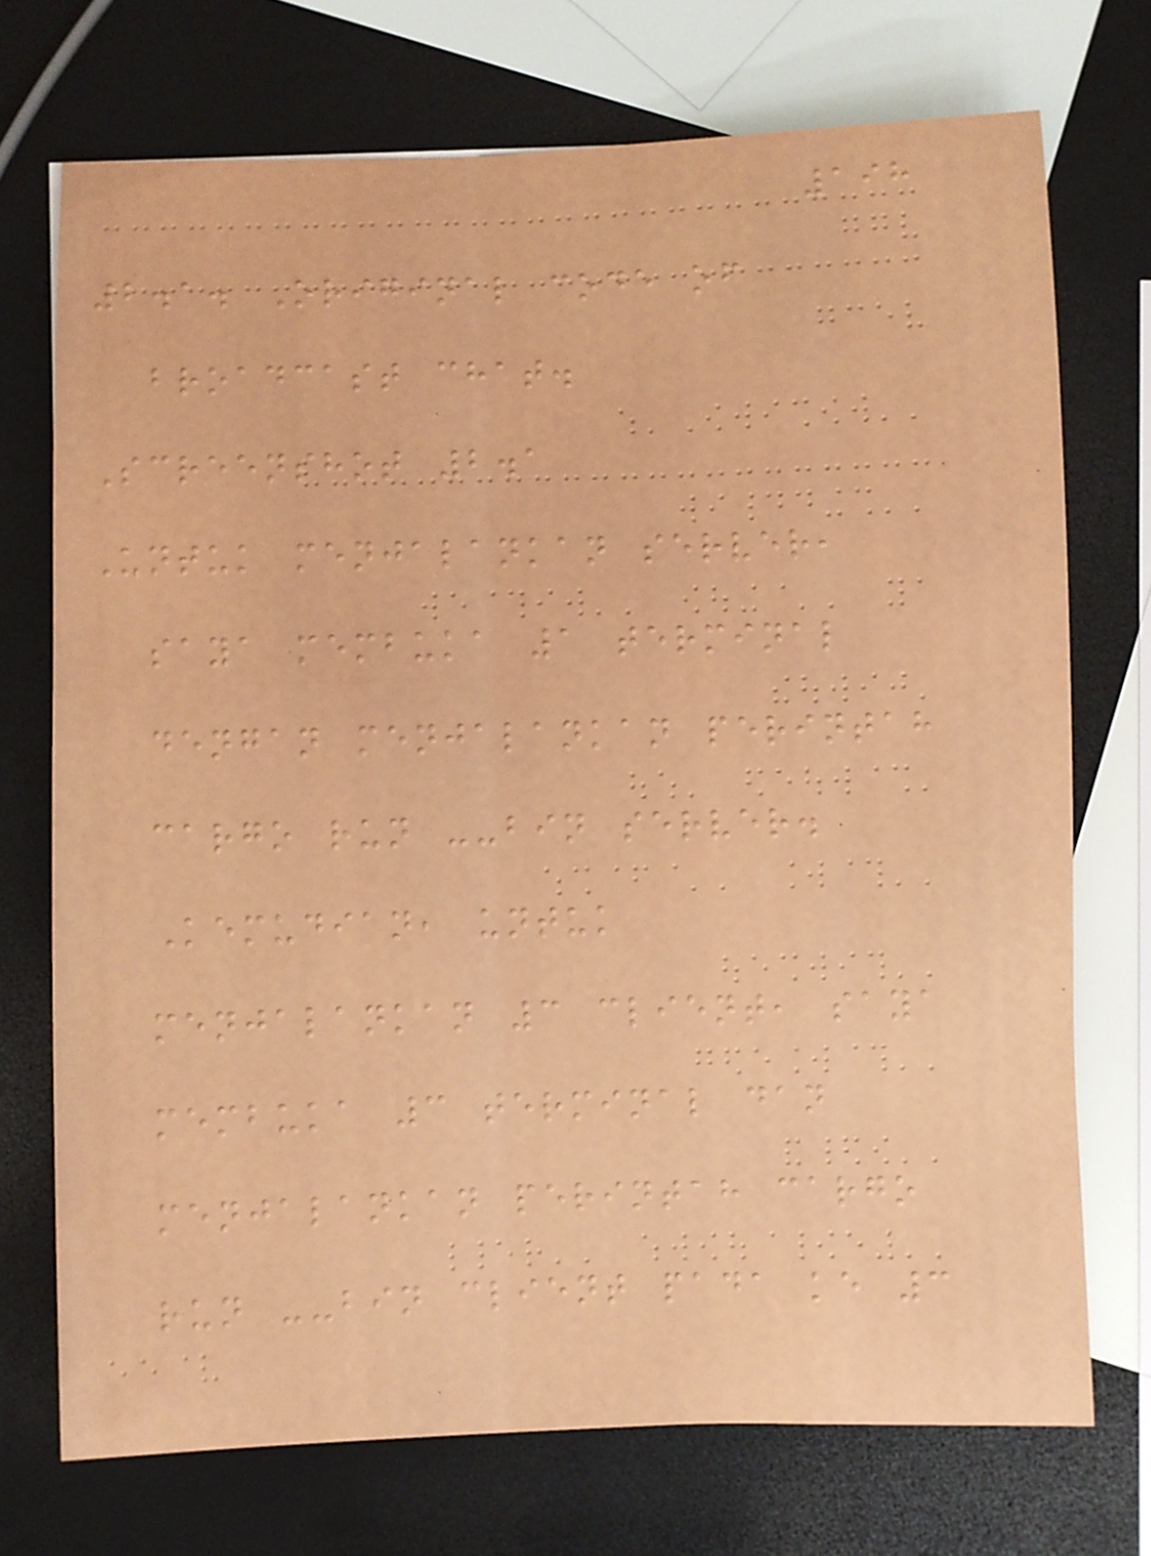198
2.1. Original code of
broadcast chat.
Screenshot 2.1
Untuk menjalankan server,
saya membuka 1 terminal
dengan menjalankan perintah
cargo run --bin server.
Kemudian, untuk
menjalankan 3 client, saya
membuka 3 terminal dan
menjalankan perintah cargo
run --bin client pada ke 3
